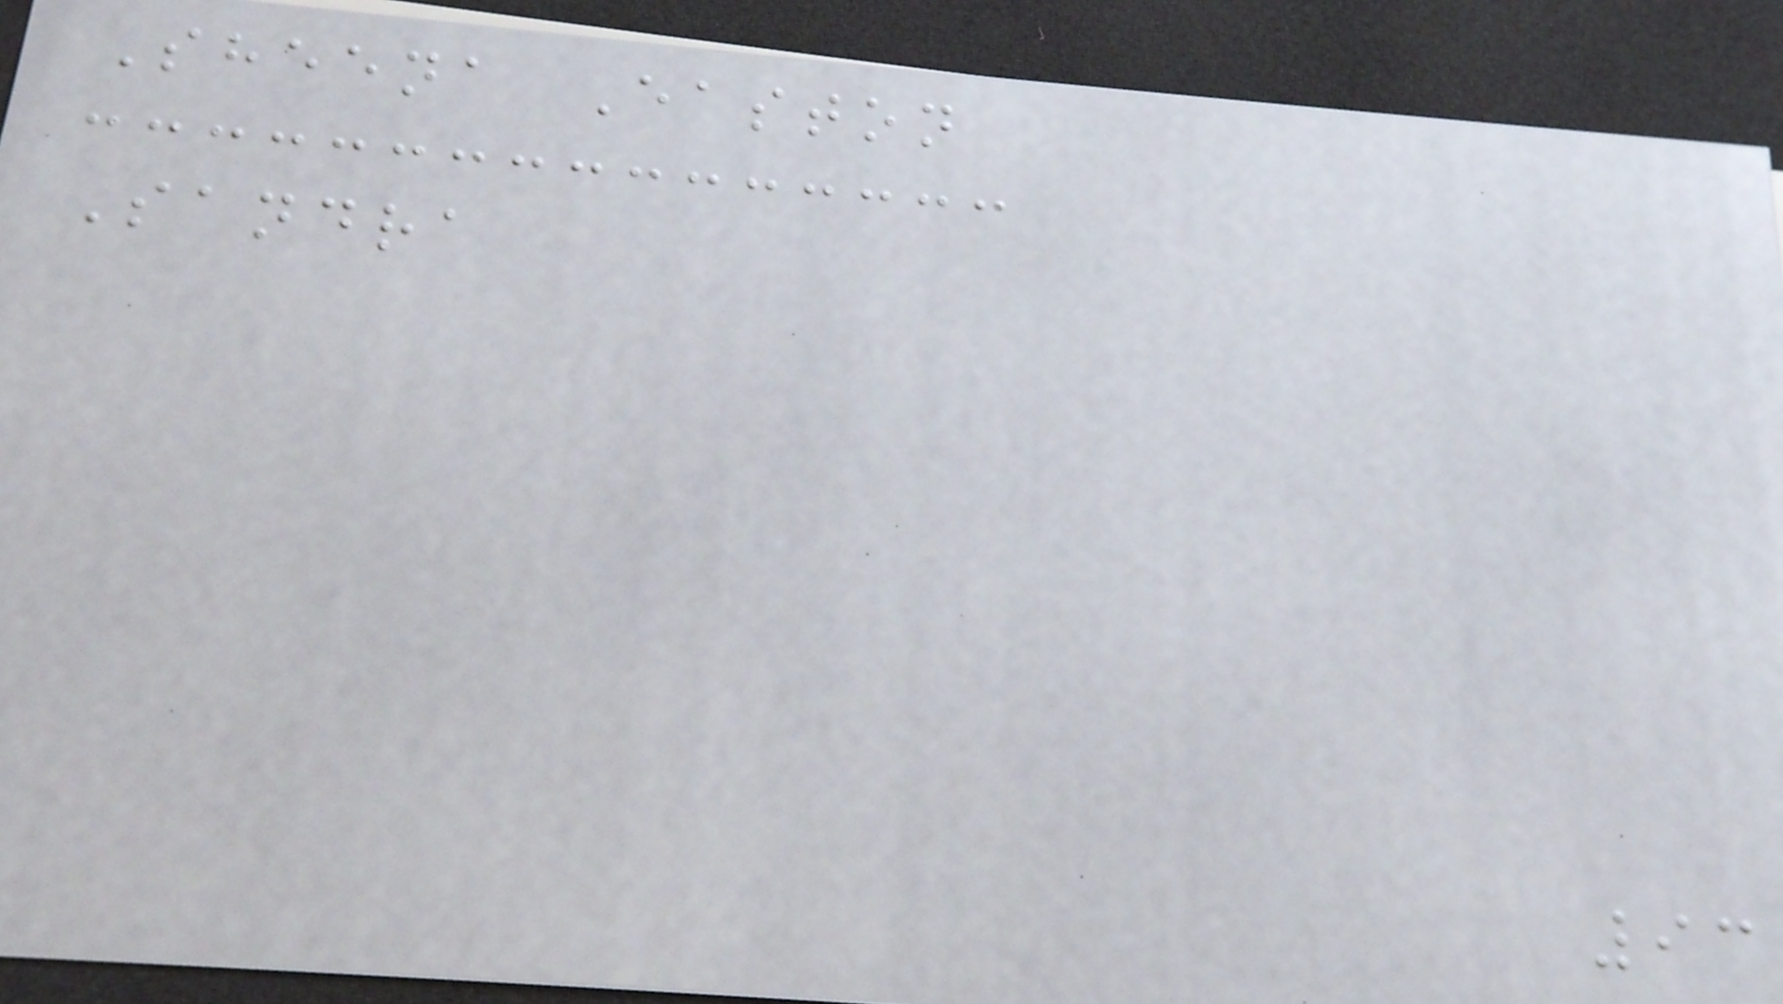Sheena Easton
Sandra
93
